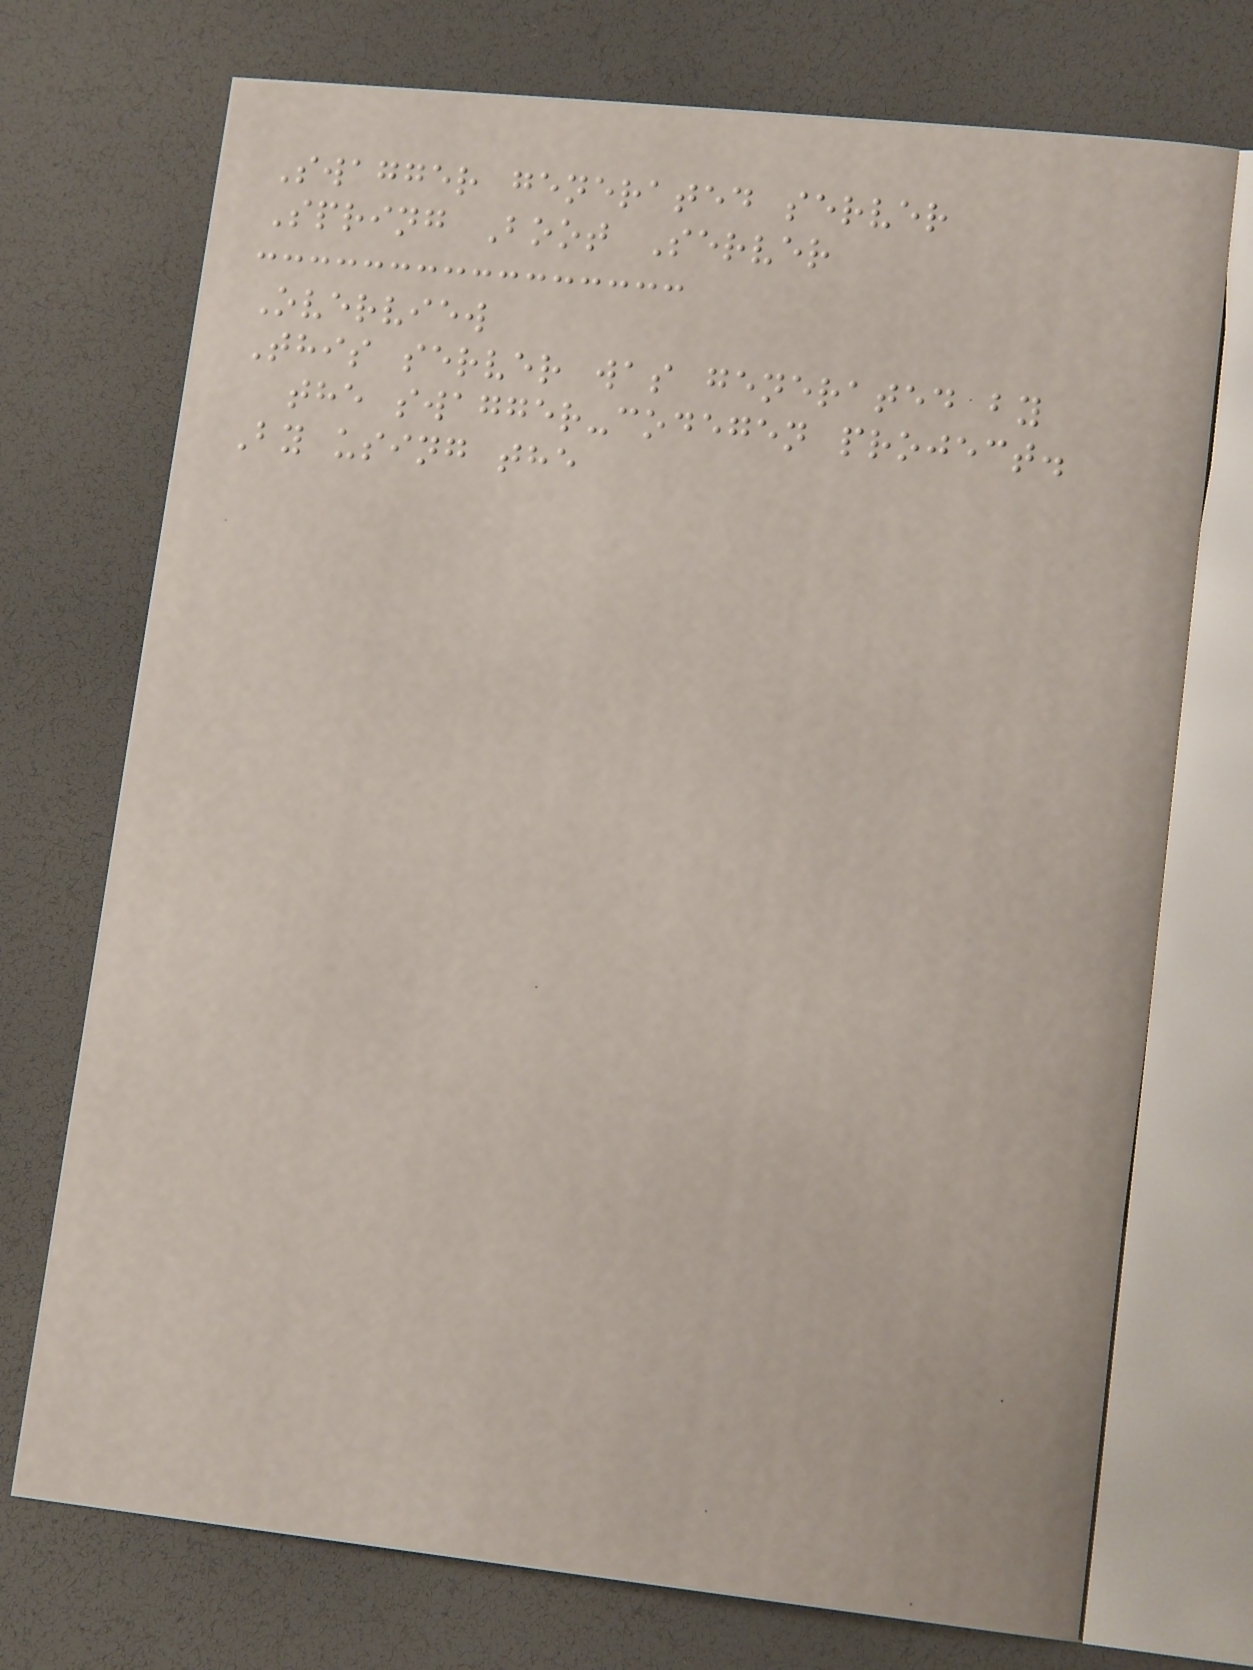Swagger generated server
Spring Boot Server
Overview
This server was generated by
the swagger-codegen project.
By using the
